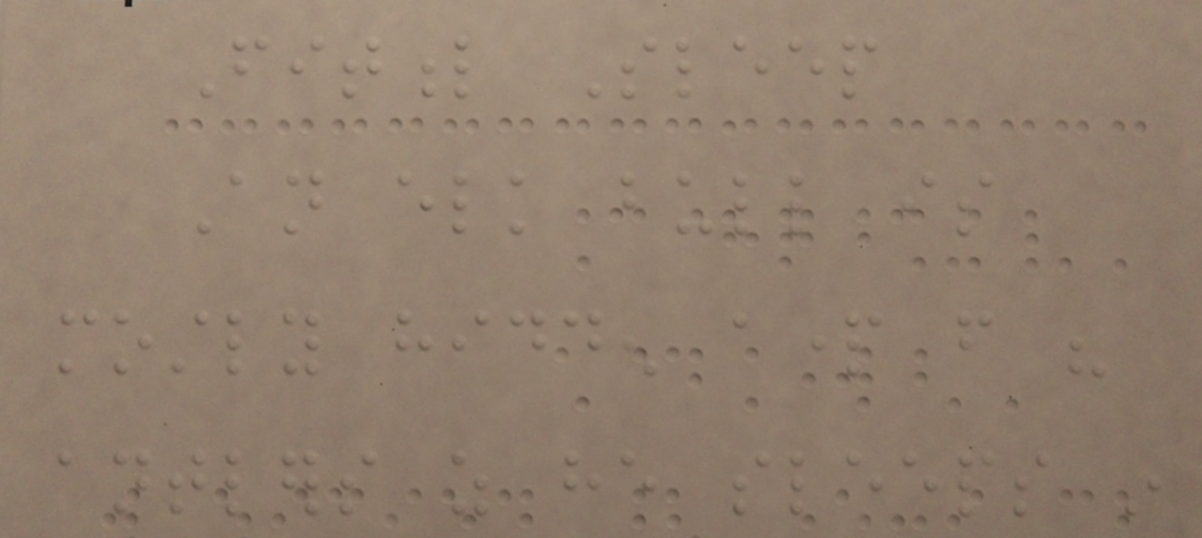Fitful Sleep
An elk bull is
mostly hidden apart from his
antlers as he sleeps in
